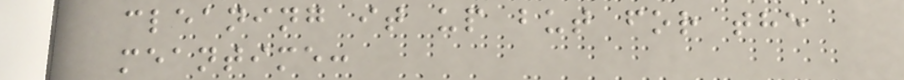cleaning it up but for the
meantime:
